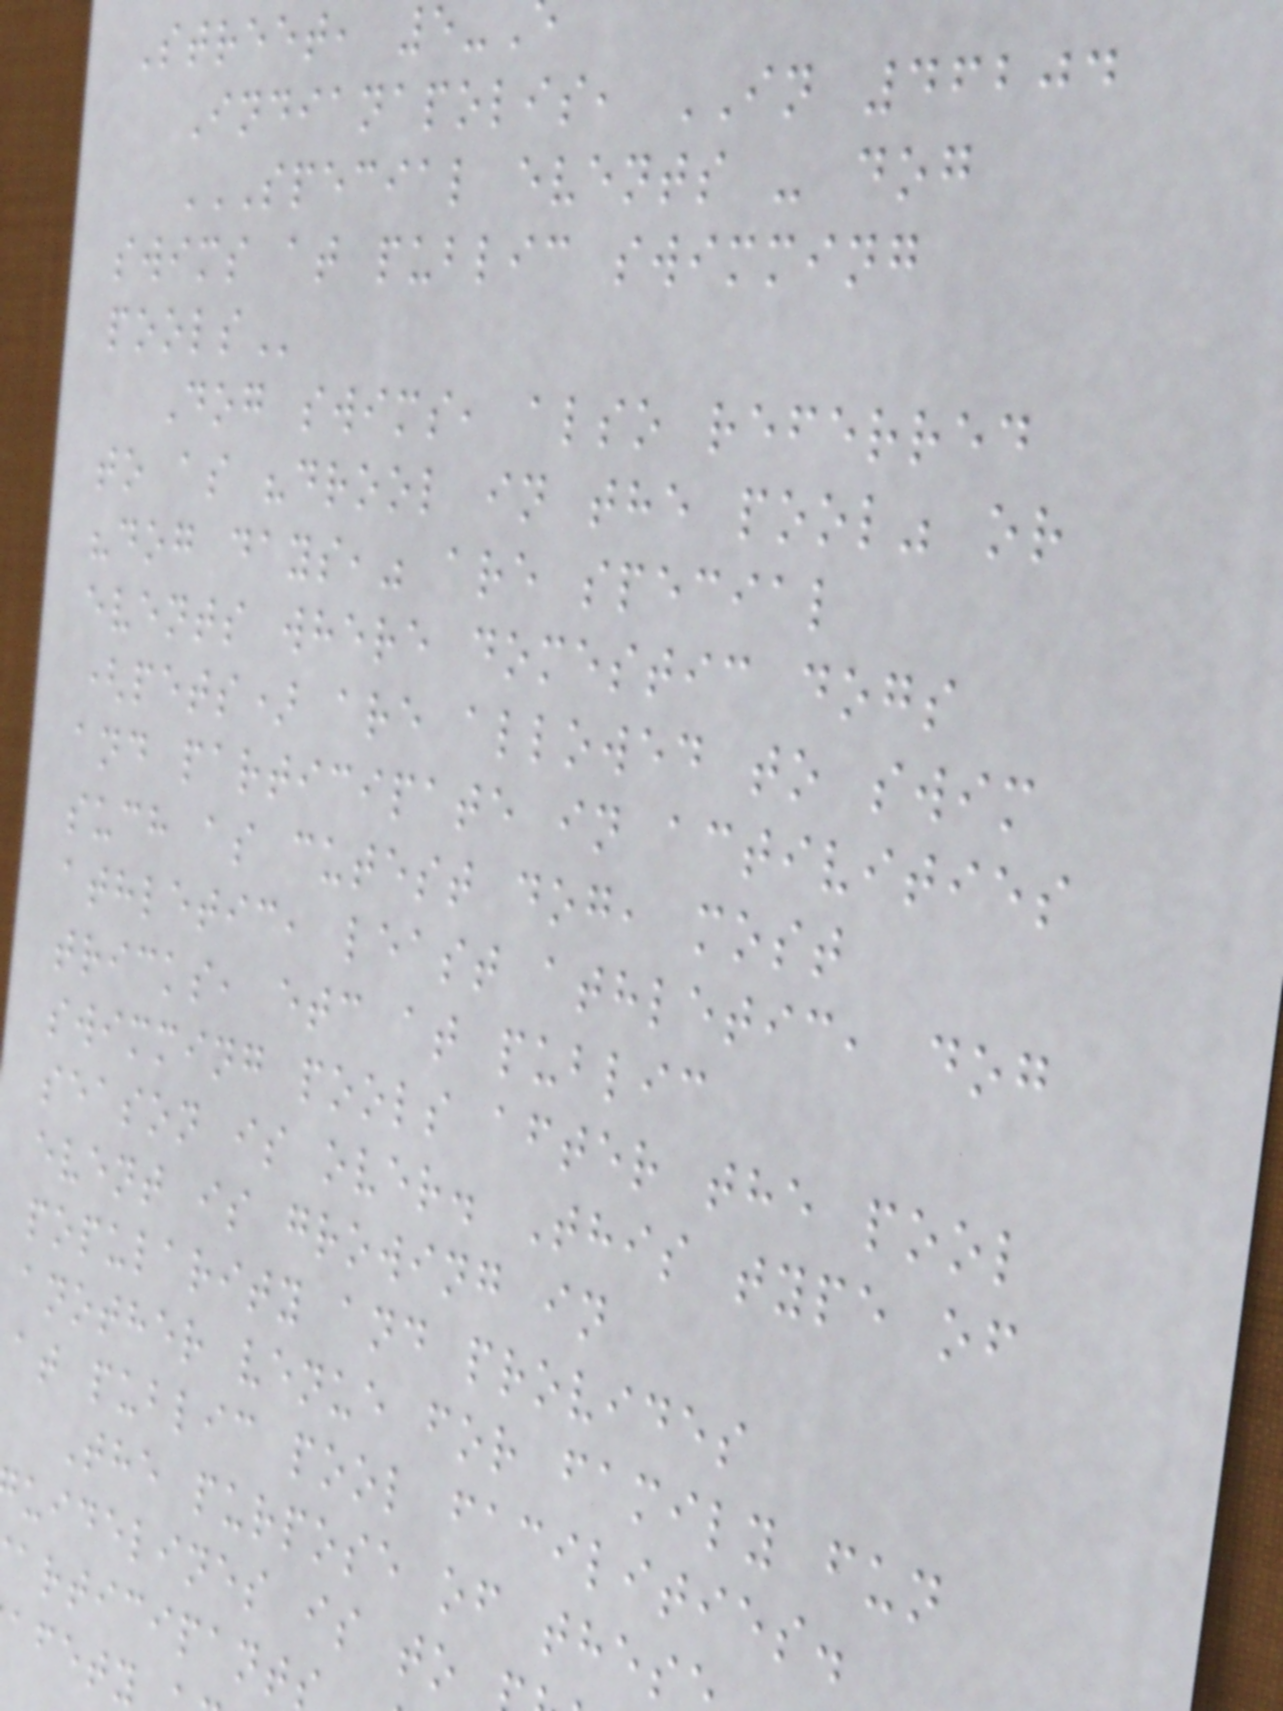Street, 5-
Indianapolis, IN 46204
SPECIAL EVENTS - DOG
swims at public swimming
Dog swims, also referred
to as "drool in the pool" or
"dog days," are special
events where domestic dogs
(pets) are allowed to swim
and participate in activities
such as cutest dog, most
athletic, least athletic, dog
tricks, etc at public
swimming pools after the pool
season is over. This type of
event is growing in
popularity and provides
another venue for family fun
at public pool facilities.
The purpose of thes
uidelines is to
